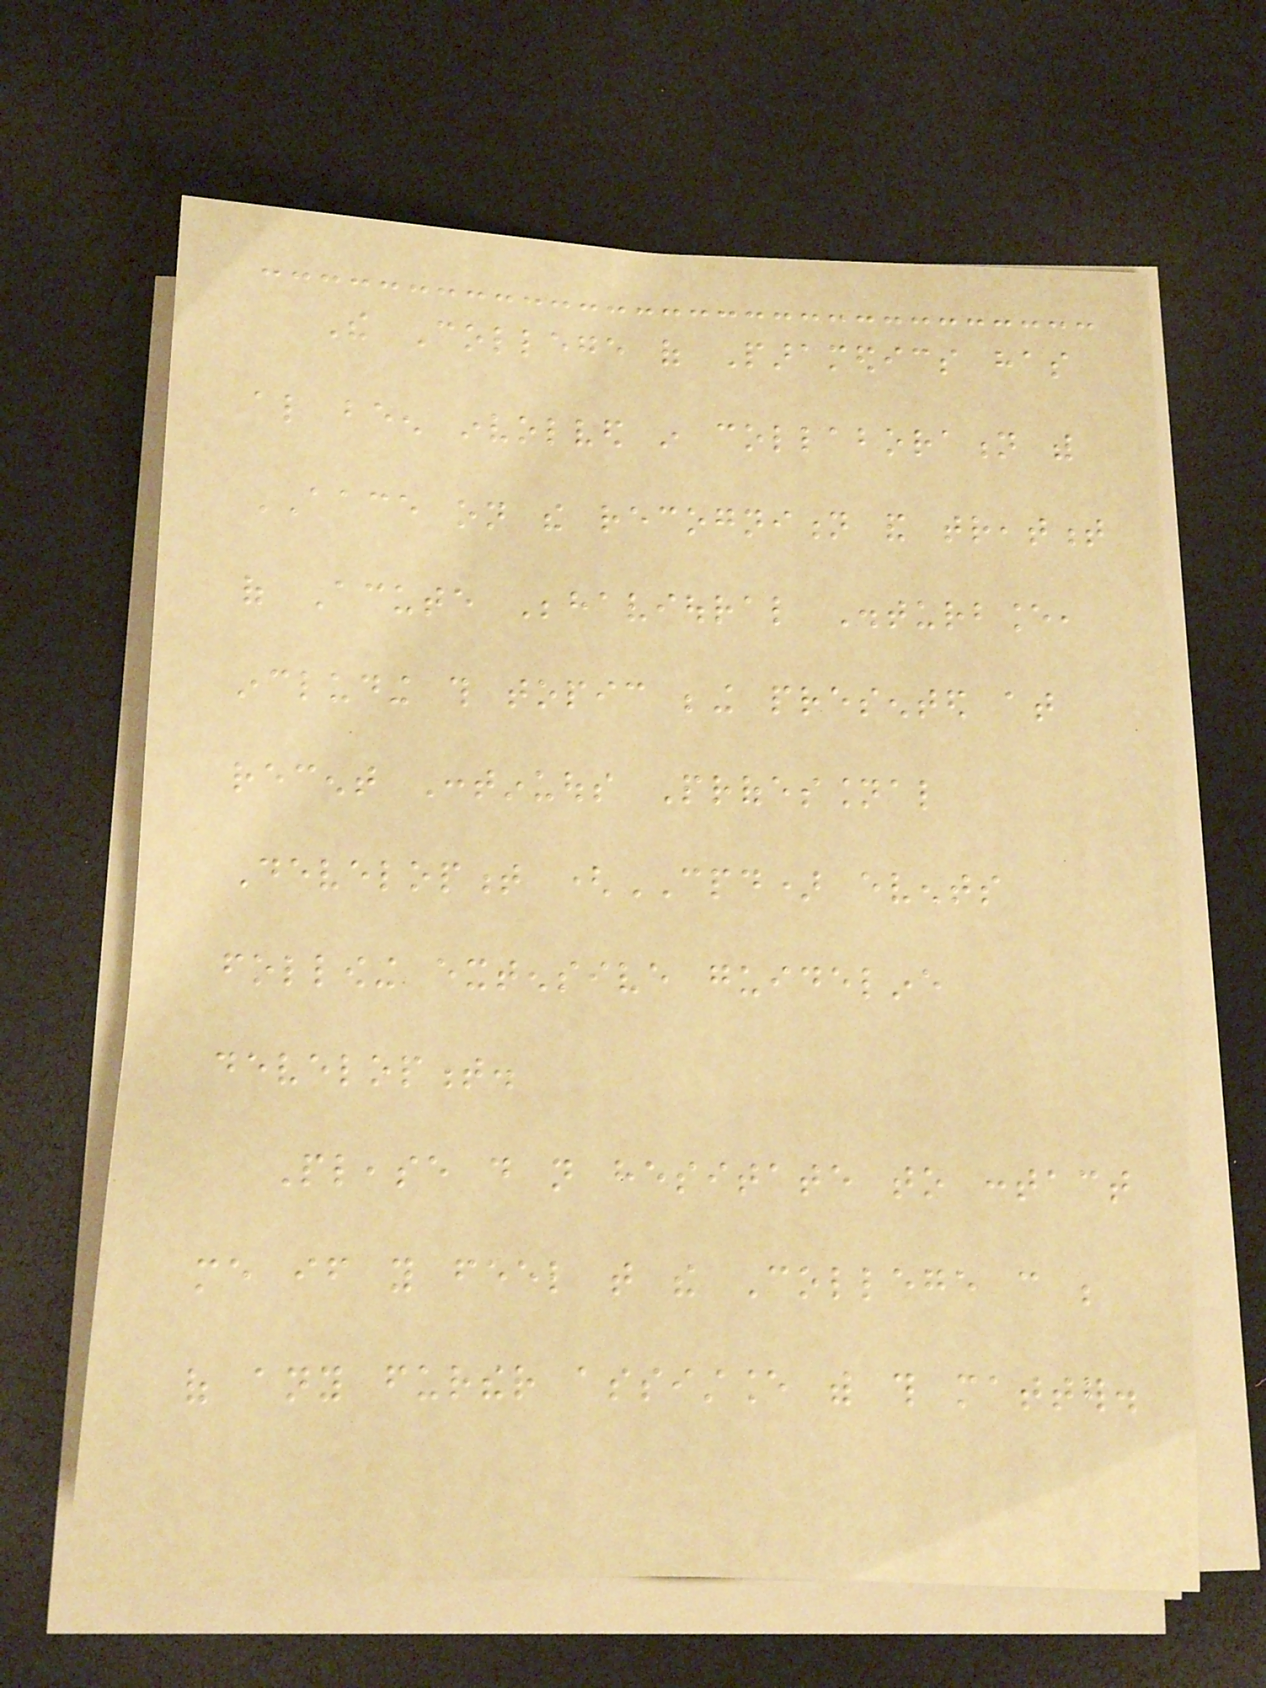The College of Paramedics has
also been involved in collaboration with
AACE on the recognition and treatment
of Acute Behavioural Disturbance,
including this topic being presented at
recent Continuous Professional
Development (CPD) events
following extensive guideline
development.
Please do not hesitate to contact
me if you feel that the College can be
of any further assistance with this matter.
